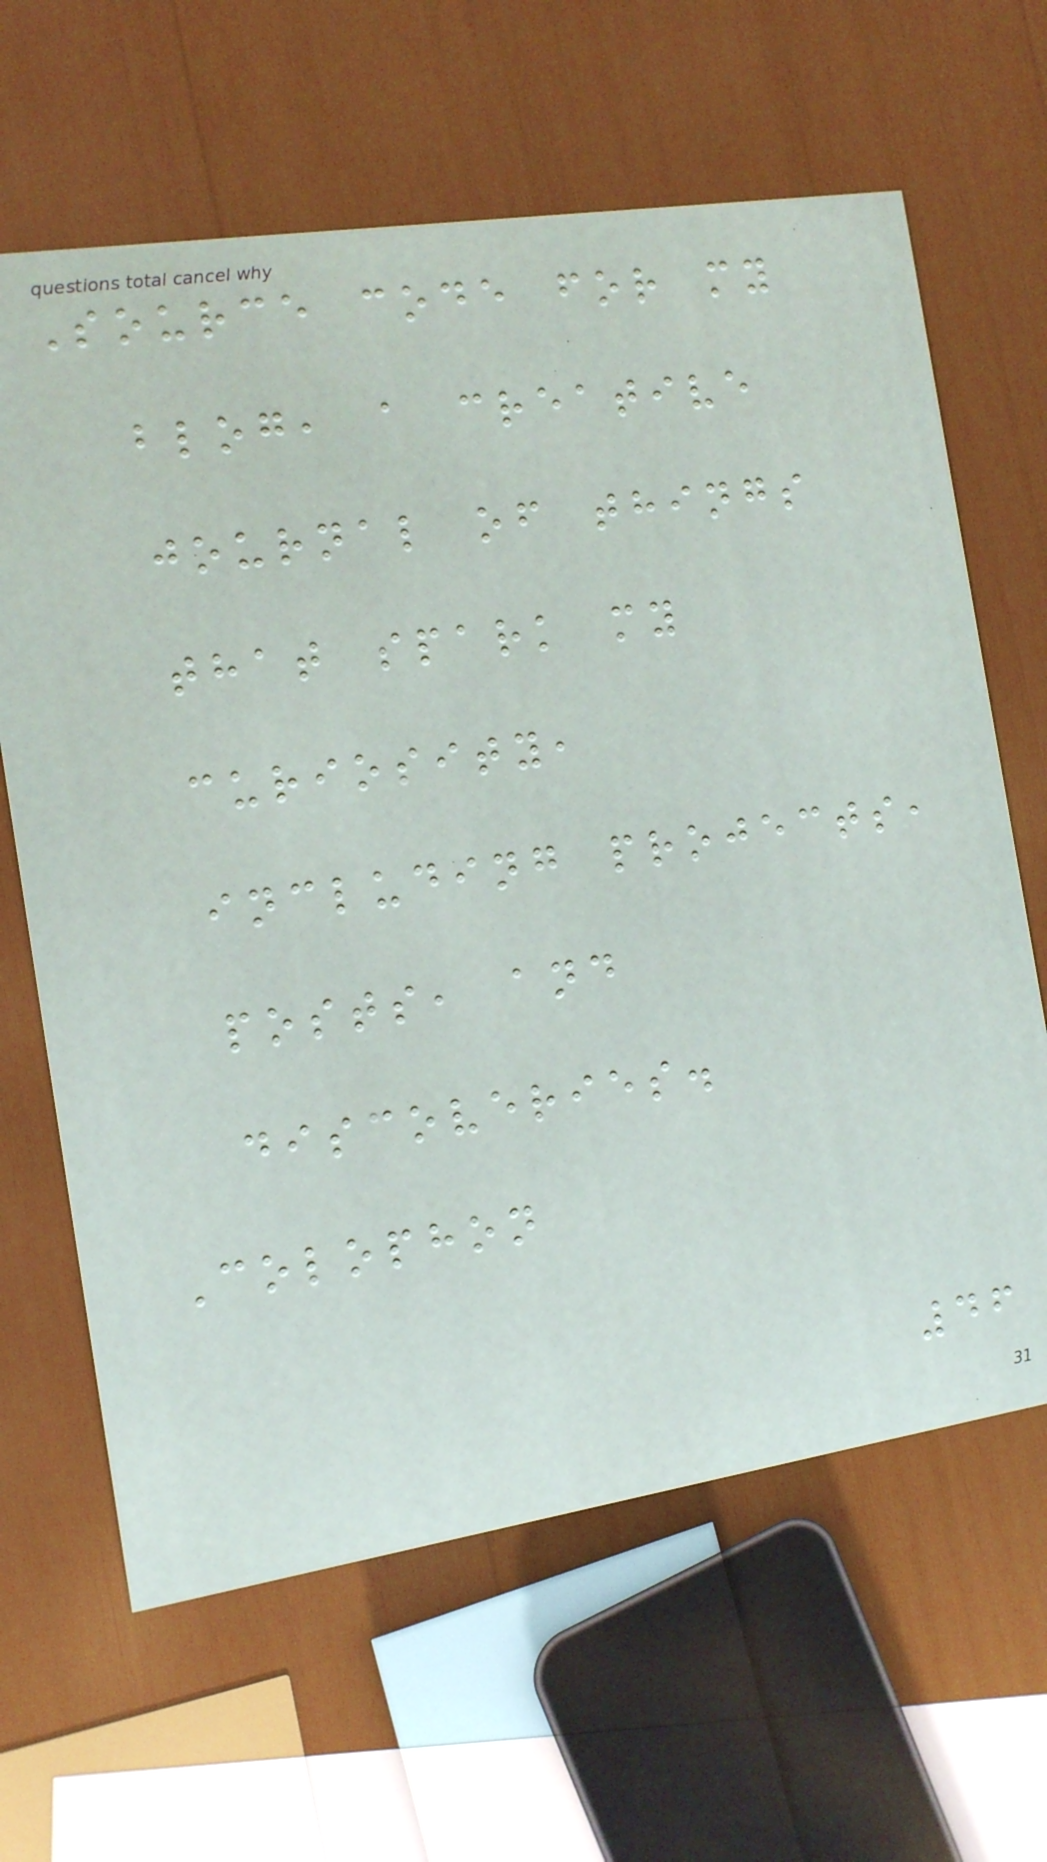Source code for my
blog, a creative
journal of things
that spark my
curiosity,
including projects,
posts, and
discoveries.
Colophon
46
